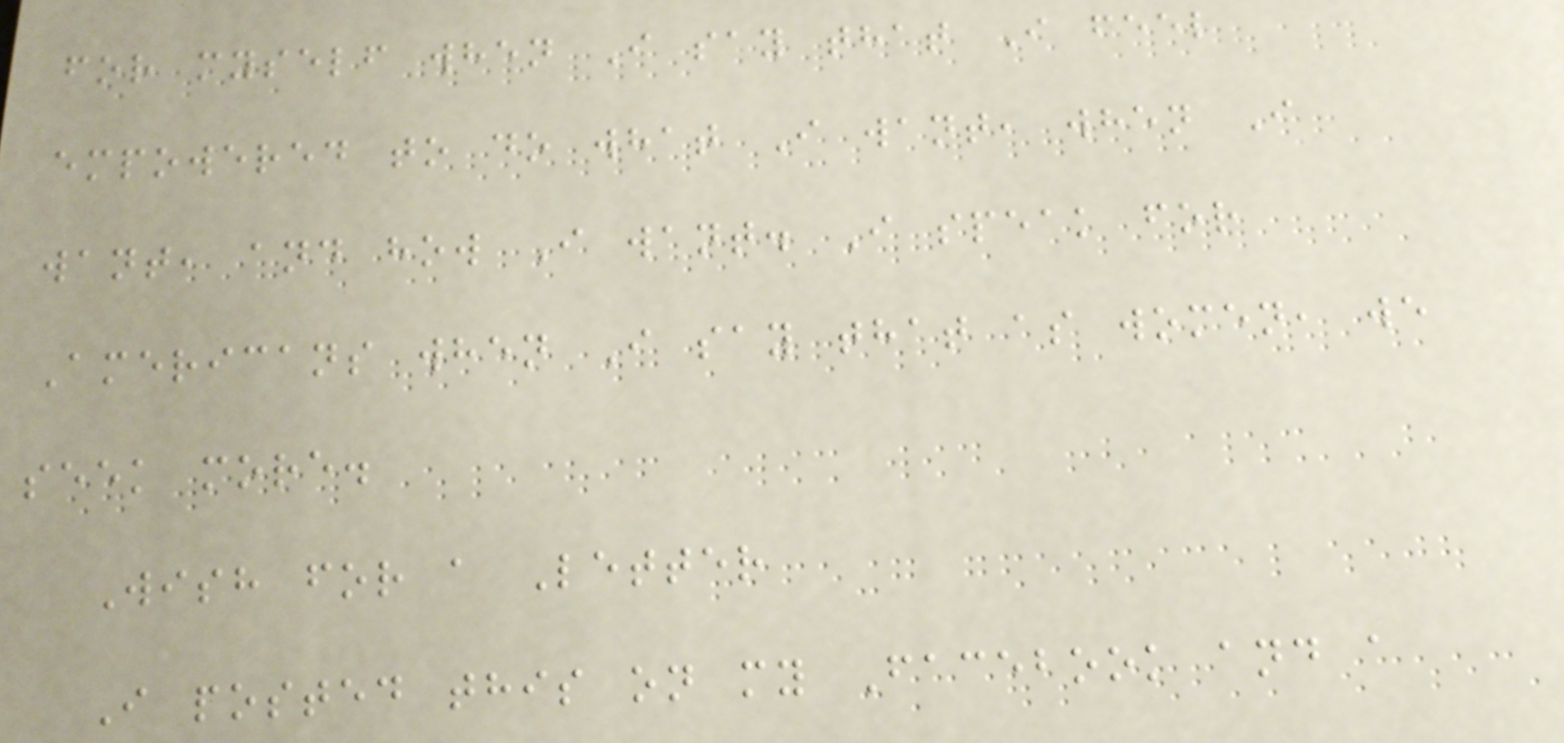for myself when I say that I feel
empowered to do what I want, when I
want, and how I want. I speak for
Americans when I say that as women, we
seek more.
Wish for a Letter
I posted this on my Facebook and a
